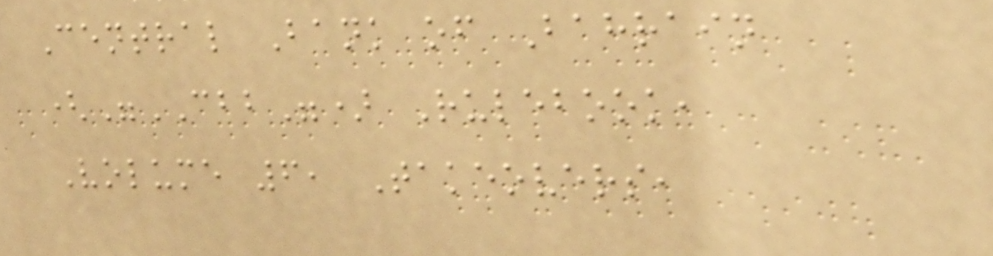Central Bank of Bahrain
("CBB") Rulebook,
Volume 6, Takeovers,
